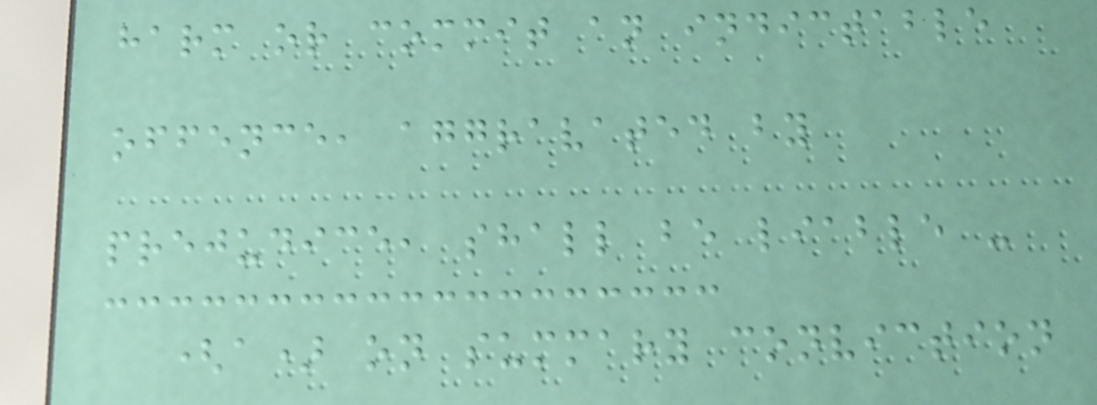harm or commit an indictable
offence, aggravated by
prejudice, shall be liable -
(a) on summary conviction
